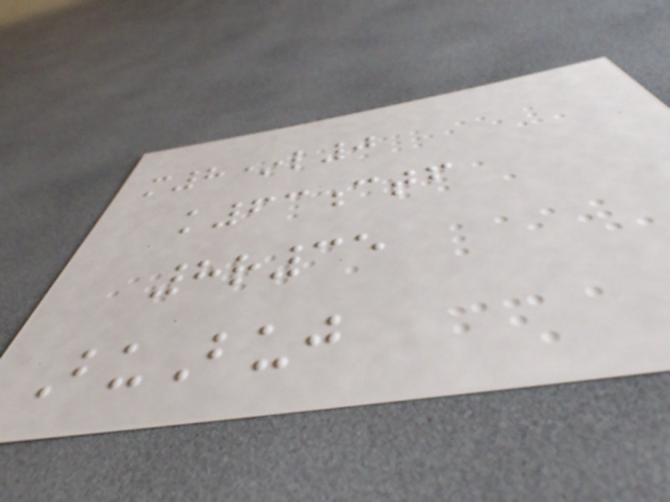m8*l0
k63ctf
8r35
BuBuj
